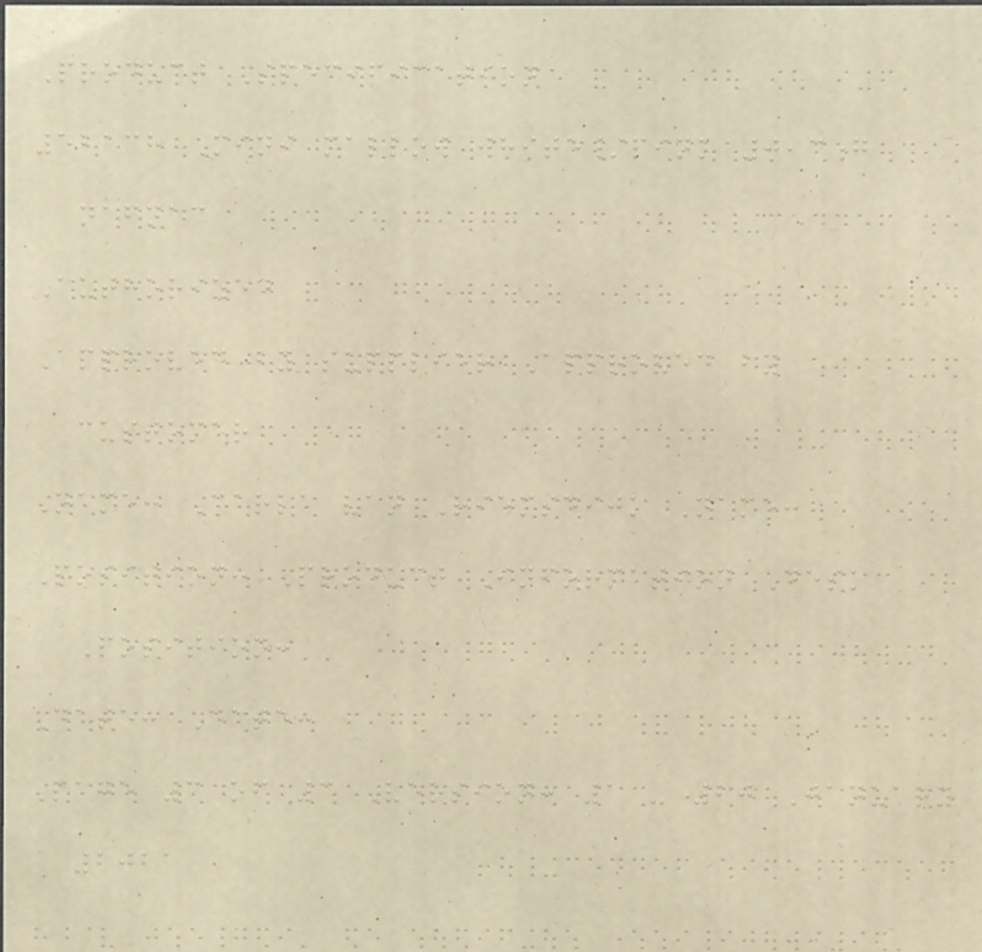Product Specification
52138 Mini mallow white/pink 0,3g
nafnac
Authorized
Approved by supplier Approved by
customer
Name: Carla van Riemsdijk Name:
Position: Product Information Desk
Position:
Date: Date:
Page 3 of 3 Version: 1 - 20 January
2021
